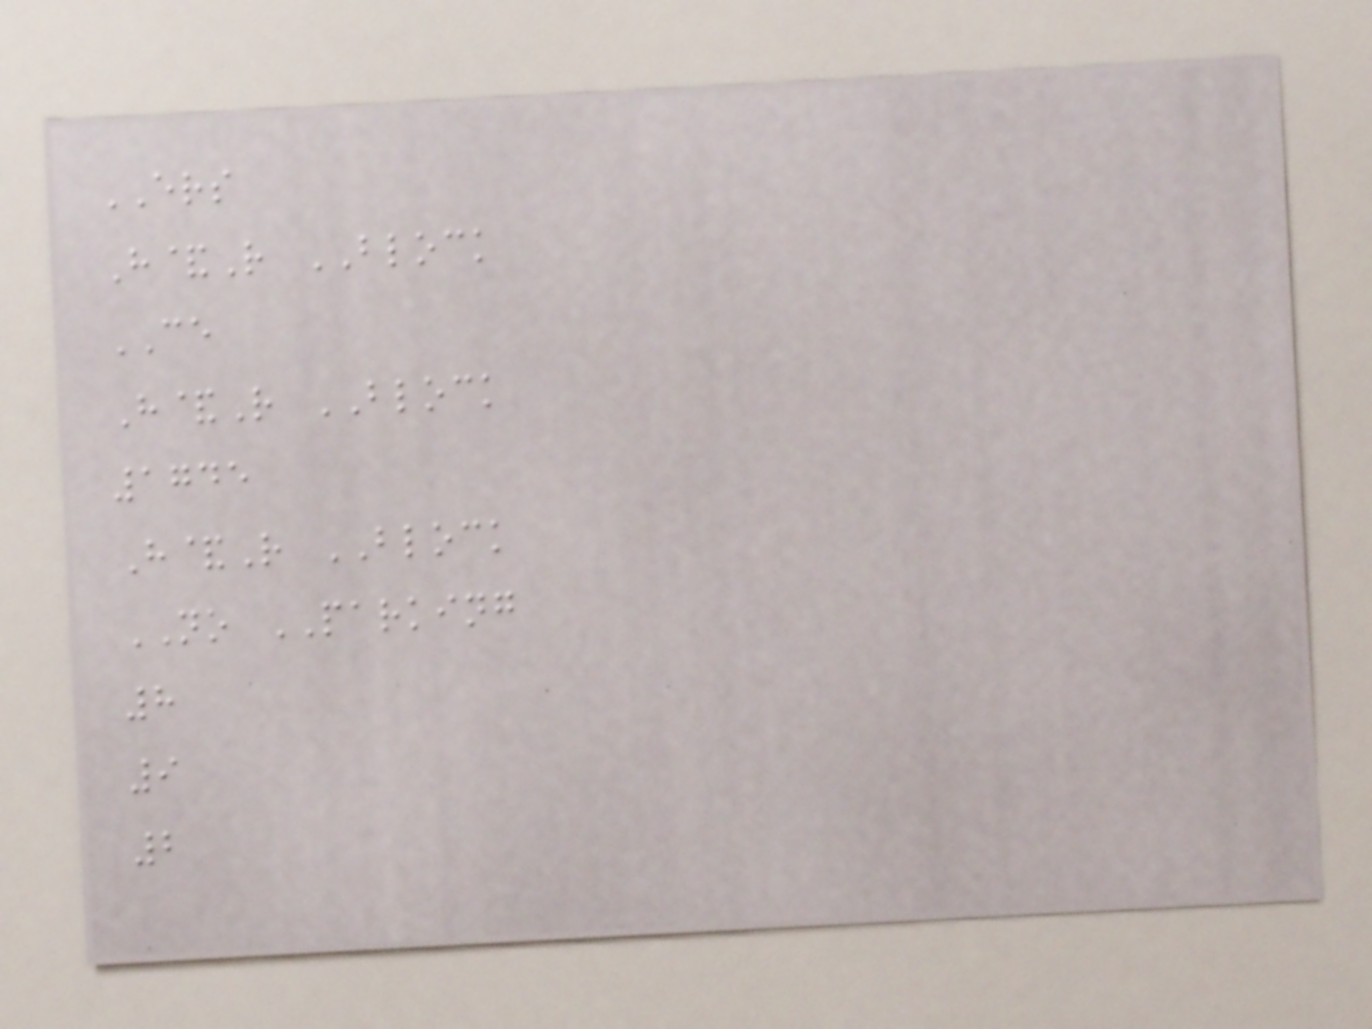ERS
H&R BLOCK
CE
H&R BLOCK
1745
H&R BLOCK
NO PARKING
8
9
2
